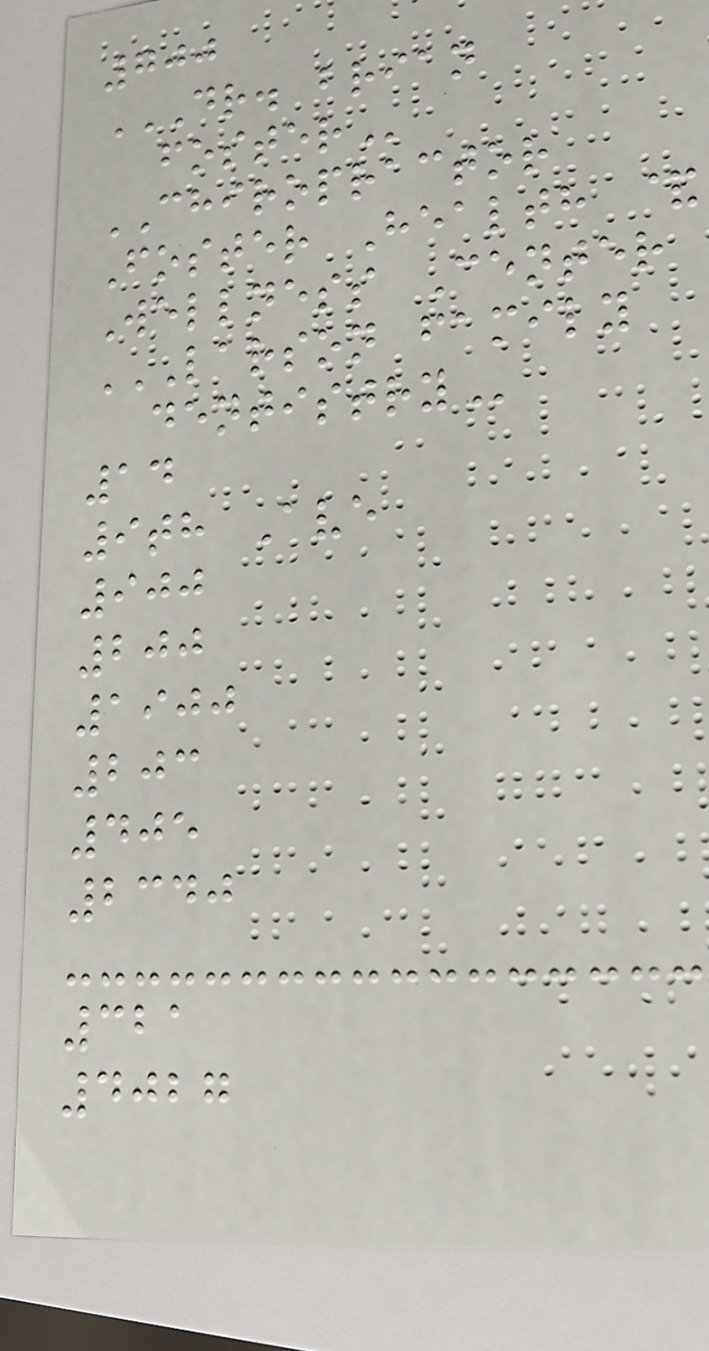700
DR. BRIAN
FOSTER
CHIROPRACTOR
Foster Health &
Wellness Center
LARSON FAMILY
DENTISTRY
14
9th Ave
900
200
1900
203
405
2340
321
4027
